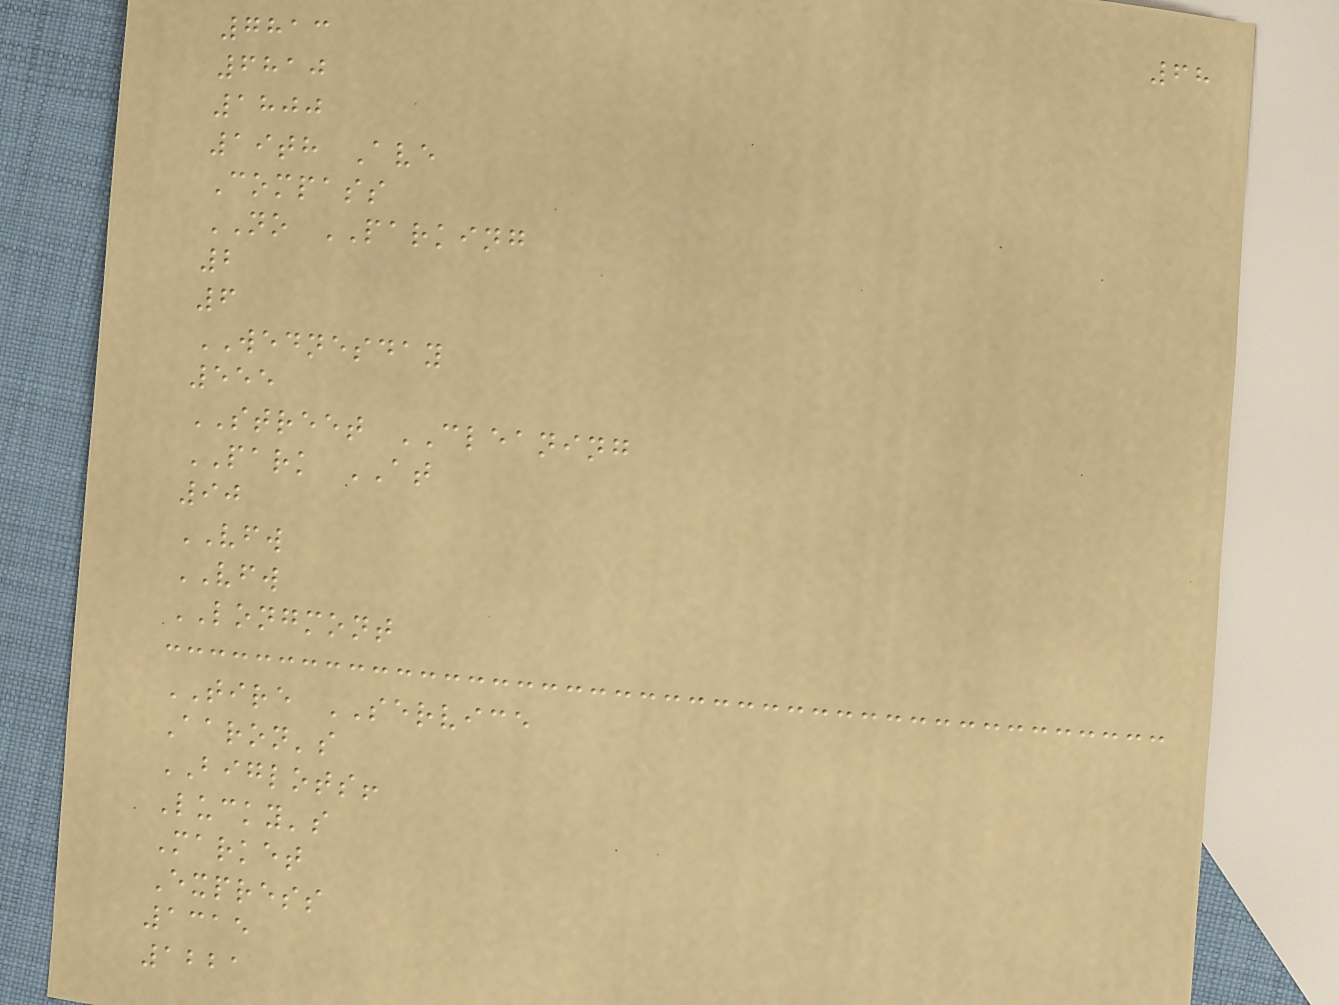68
7813
6810
1800
19th Ave
Compass
NO PARKING
2
6
WEDNESDAY
555
STREET CLEANING
PARK AT
90
VFW
VFW
LONGMONT
TIRE SERVICE
Aaron's
BIGLOTS!
Lucky's
Market
Express
1315
1221
